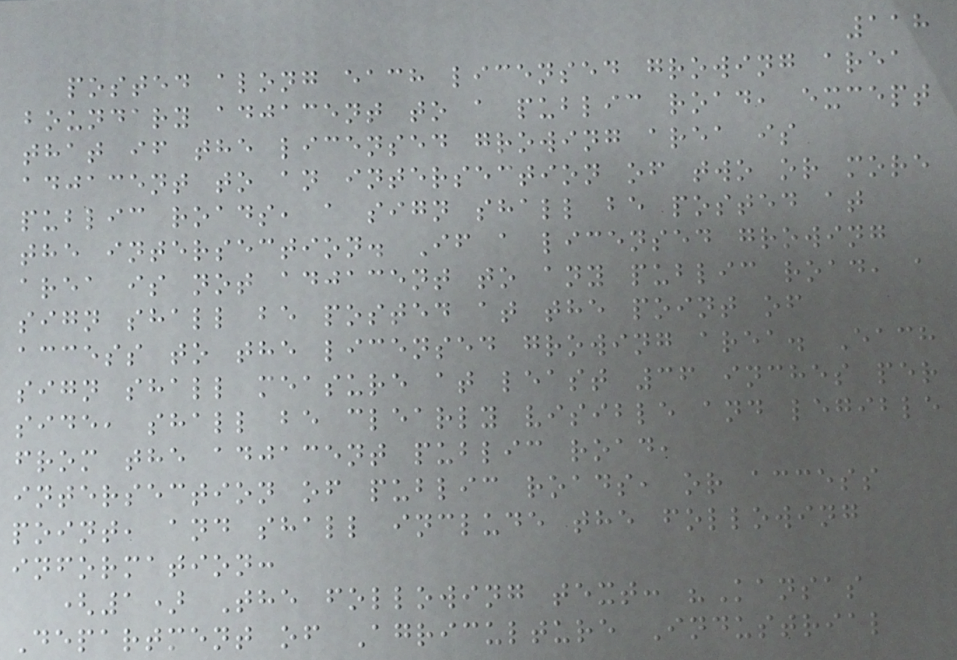118
posted along each licensed growing area
boundary adjacent to a public road, except
that if the licensed growing area is
adjacent to an intersection of two or more
public roads, a sign shall be posted at
the intersection. If a licensed growing
area is not adjacent to any public road, a
sign shall be posted at the point of
access to the licensed growing area. Each
sign shall measure at least 36 inches per
side, shall be clearly visible and legible
from the adjacent public road,
intersection of public roads, or access
point, and shall include the following
information:
(1) The following text: "Kansas
Department of Agriculture Industrial
